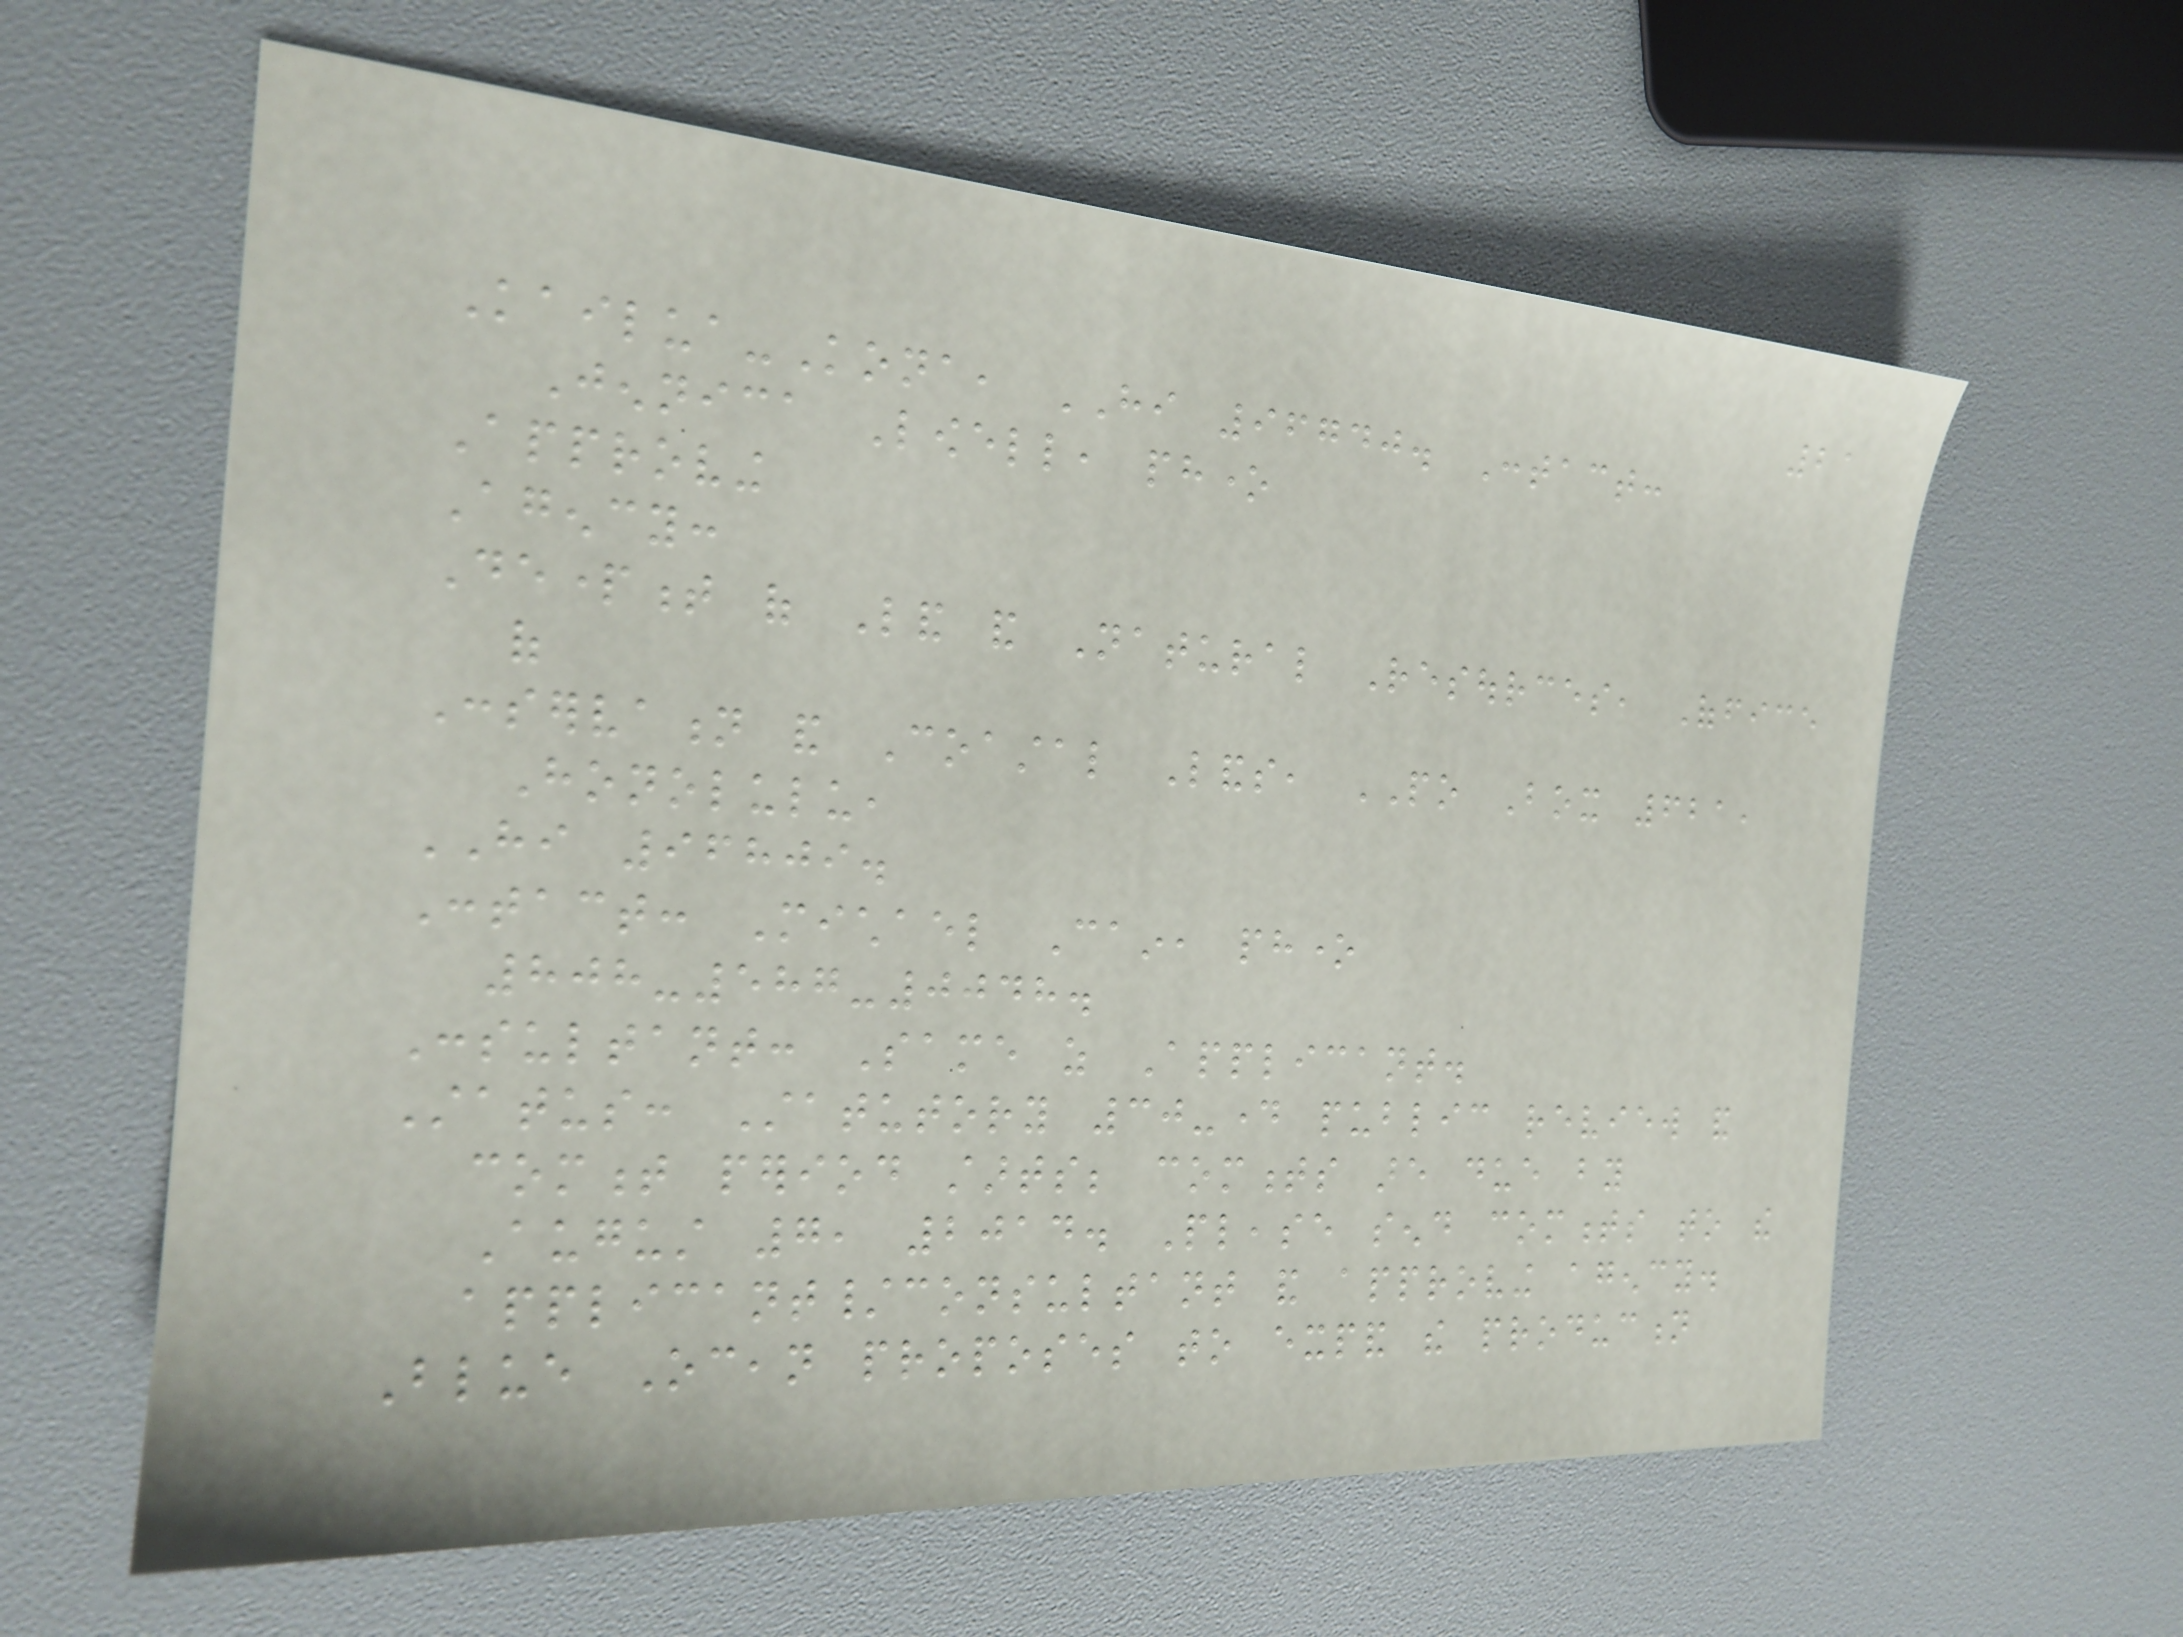21
Kailua-Kona, HI 96740. Contact:
Jennica Lowell, phone
Approving
Agency:
Department of Land and Natural Resources, Office
of
Conservation and Coastal Lands, PO Box 621,
Honolulu,
HI 96809.
Contact: Michael Cain, phone
808-587-0048.
Consultant: Same as Applicant.
Status: Statutory 30-day public review and
comment period starts; comments are due by
August 7, 2014. Please send comments to the
applicant/consultant and approving agency.
Blue Ocean proposes to expand the production
